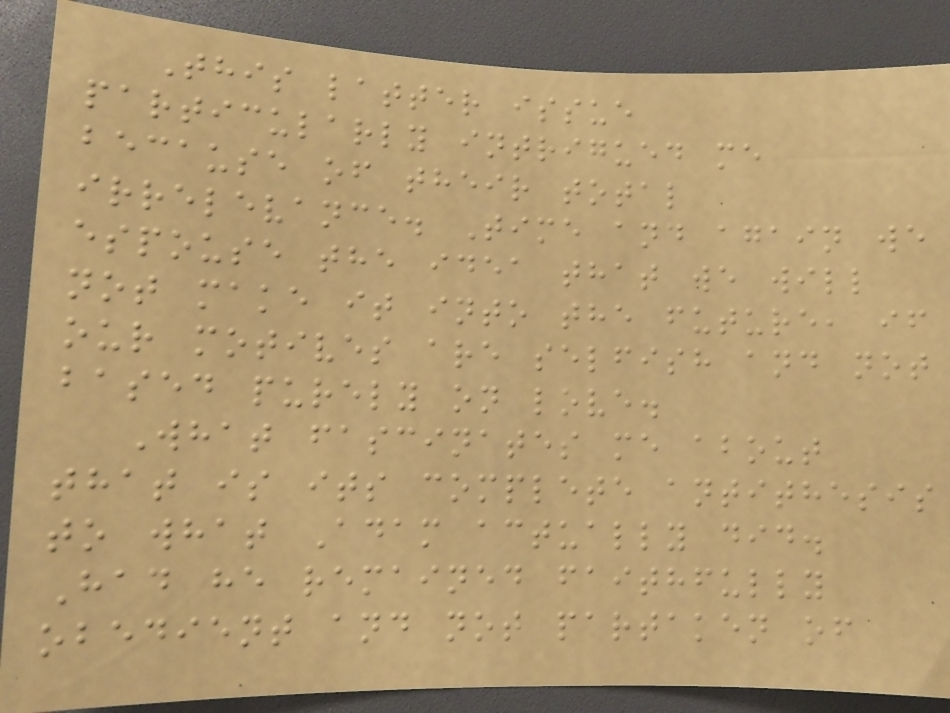This latter issue
particularly intrigued me
because of their total
irrelevance. Time and again we
espouse the idea that we will
not make it into the future, if
our motives are selfish and not
based purely on love.
What fascinates me about
that is its complete antithesis
to what Adam actually did.
Had he remained faithfully
obedient and not partaken of
